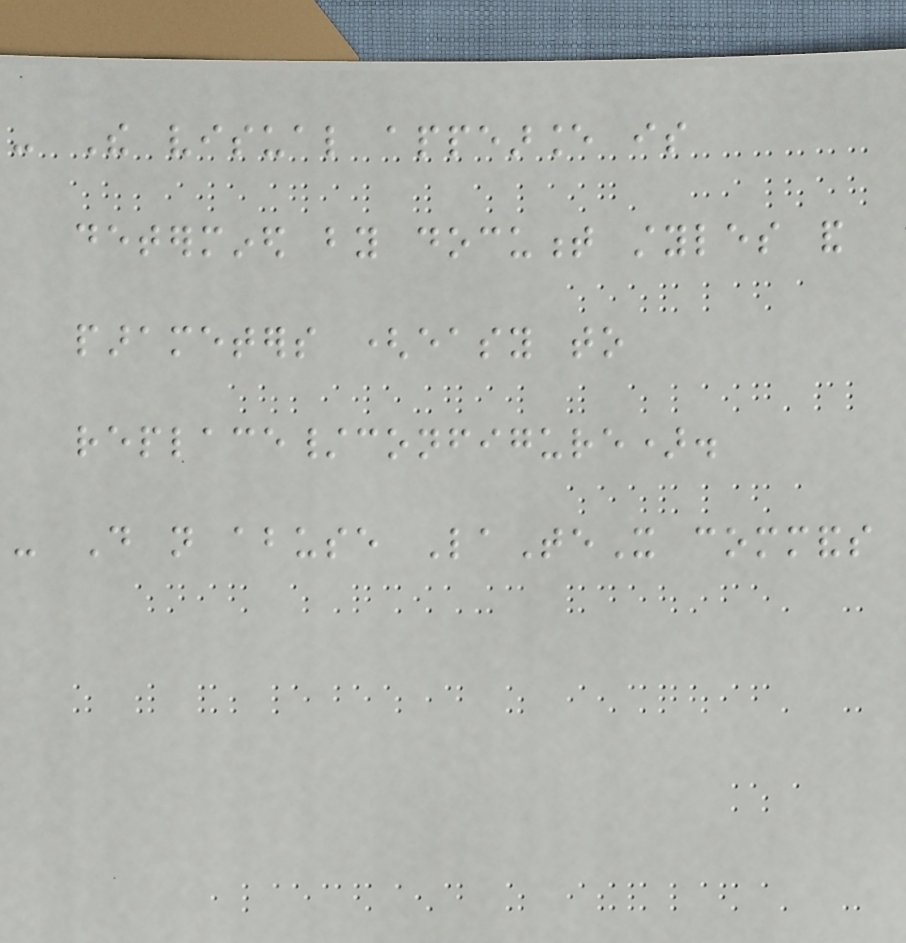- The visual appearance is
determined by document styles and
parameters (easy to
replace/configure).
- Do not abuse LaTeX commands
